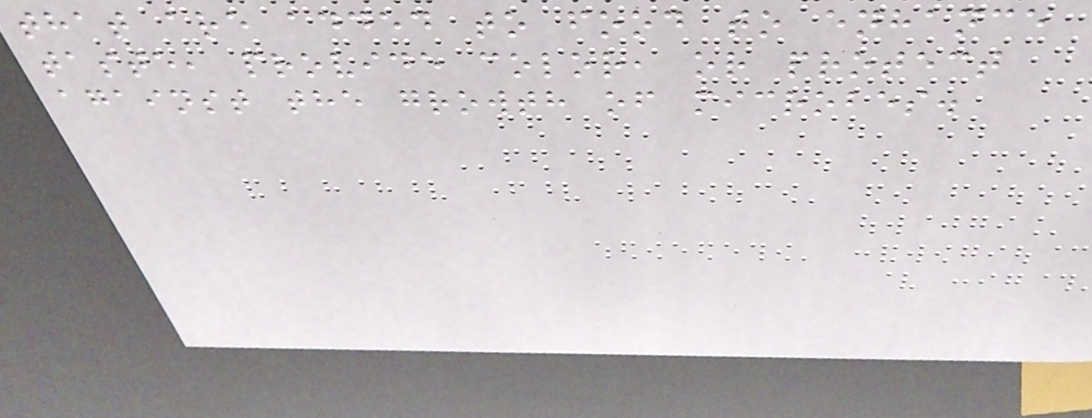that are added to food to enhance
taste, provide color, or protect
against the growth of microbes.
